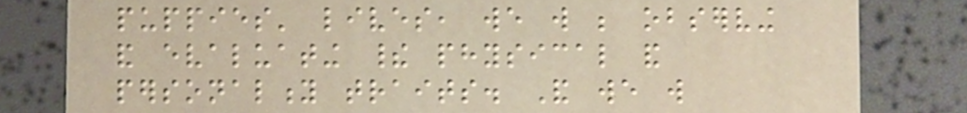puppies' lives, we will be observing
and evaluating their physical and
personality traits. And we will
